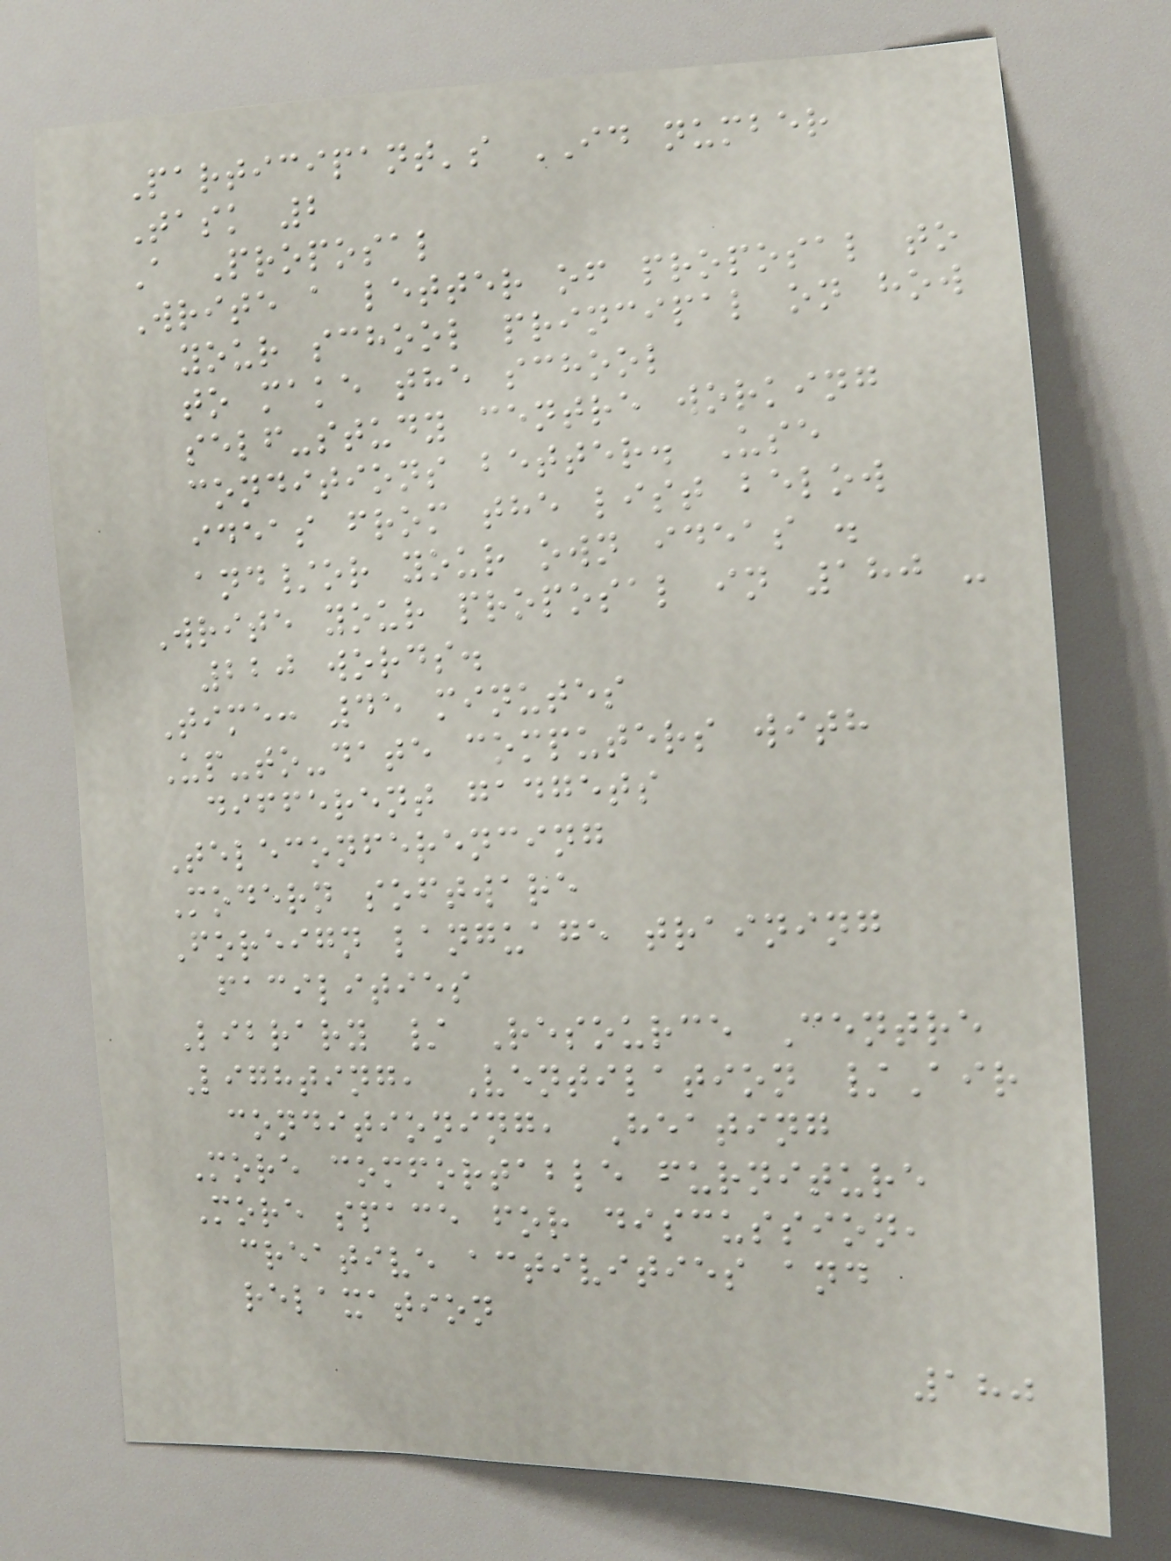Participant's ID number
Task 2
A Proposal
Write a letter of proposal to
your school principal on how
to make the school
self-study centre working
conditions better. Use
ideas from the list below
and/or your own ideas .
Write your proposal in 180 -
220 words.
Time: 45 minutes
Up-to-date computers with
different gadgets
Teleconferencing
Modern software
Foreign language training
facilities
Library / Resource Centre
Lighting, Ventilation /Air
conditioning, Heating
More comfortable furniture
More space for discussion,
creative activities and
relaxation
180
